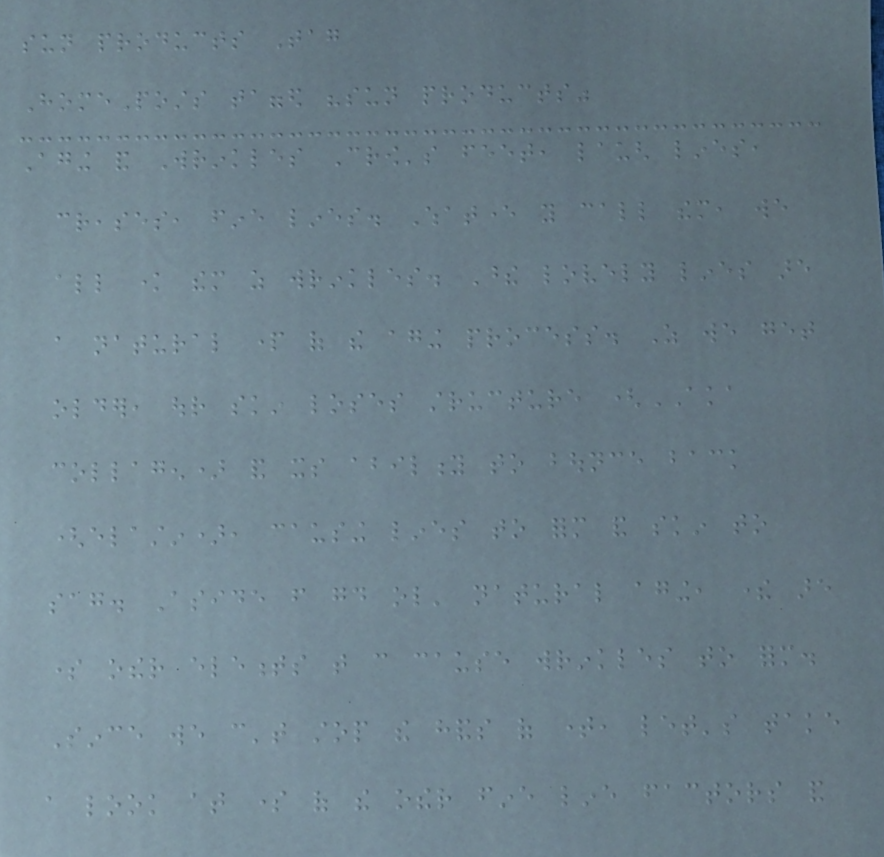sun products Tag
HomePosts tagged "sun products"
Aging and Wrinkles Crow's feet, laugh lines,
creases, fine lines. Whatever you call them, we
all know them as wrinkles. These lovely lines are
a natural part of the aging process. As we get
older, our skin loses structure (AKA
collagen) and its ability to bounce back
(elastin), causing lines to form and skin to
sag. Aside from good ol' natural aging, there are
some other elements that can cause wrinkles to form.
Since we can't stop the hands of time, let's take
a look at some of the other fine line factors and
